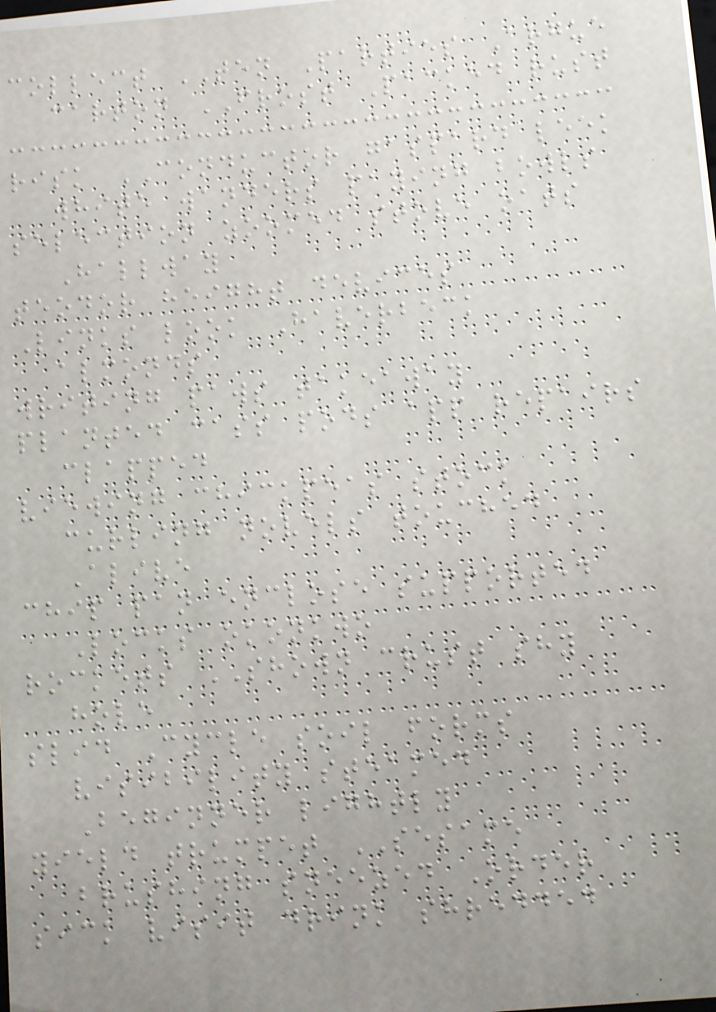collect TEN Parties Argue
carton FROST Packed rust
risk CONDUCTOR gaspard leek
white wanders paying bowls
selection zoomed stove oats
Hallway
teodor height devices
Links look Haverbeck
almonds
writing paws takeaway
planted cass pods app repairs
clapped
viewing chickpeas stock
curling novels touched
Alive
chip pan enclose supported
Locks okonkwo
rockets SHOWN crust shy
hole
slid Cycle soil forms
visibility steamed
Beginner lightly
yield trumpet SESAME
brushing sneezed Order
sick visit drink shredded
